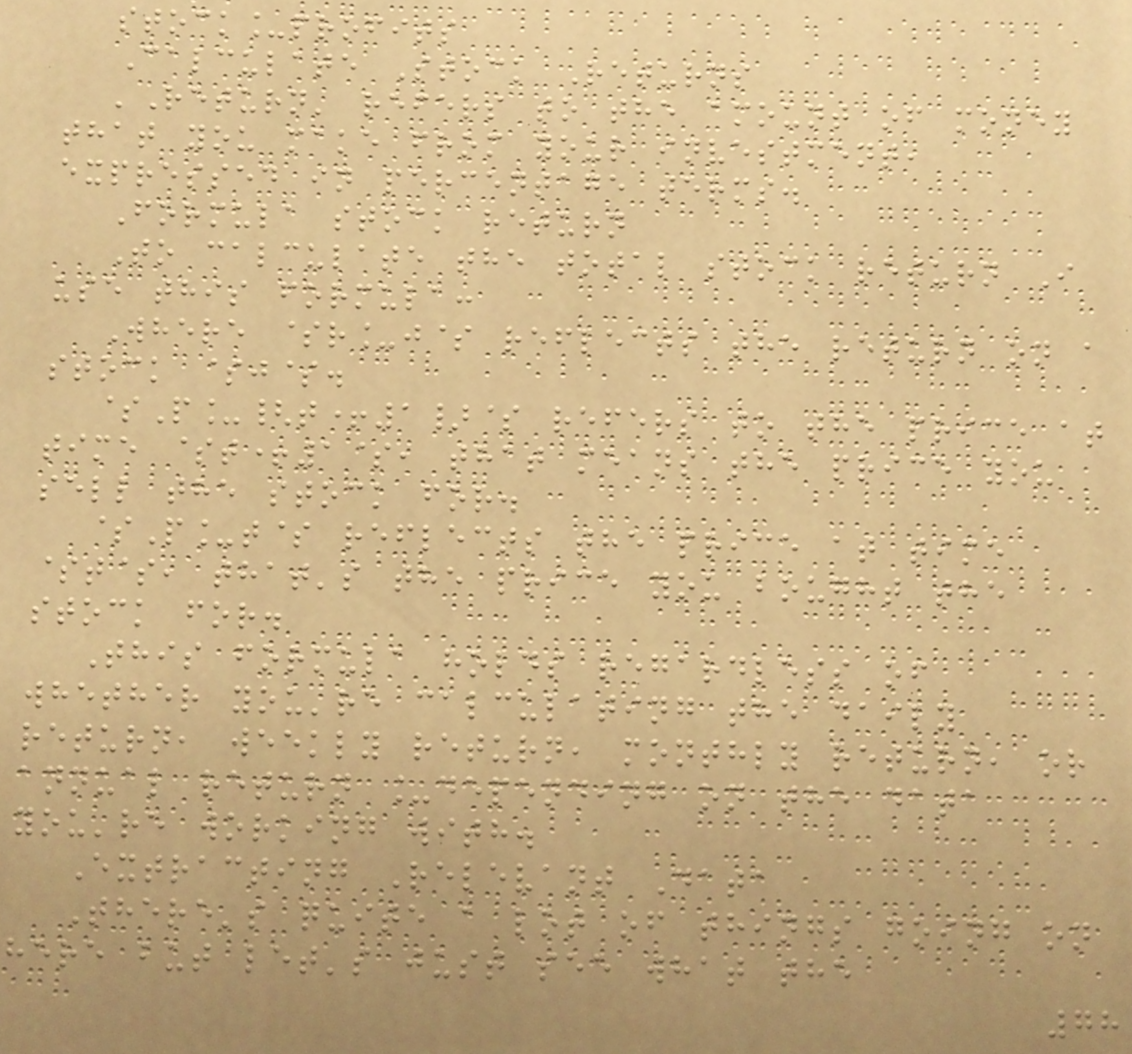stock_profits
Calculate Stock Returns
'Return' refers to the amount of money
that you make from your investment,
expressed in percentage terms.
Formula stock return
To calculate the total stock return I
use this formula:
Where $r_j$ reflects the return on a
stock $j$.
$P_{t+1}$ refers to the price at
time $t+1$, that means the price you
sell the stock for.
$P_t$ reflects the price at time
$t$, that's the price you bought the
stock for.
This formula holds regardless of
whether you're calculating the daily
return, weekly return, monthly return, or
annual return _depending on the data
you're working with.
Extracting Relevant Data
There's quite a lot of things going on
here but let's just see what the
78
